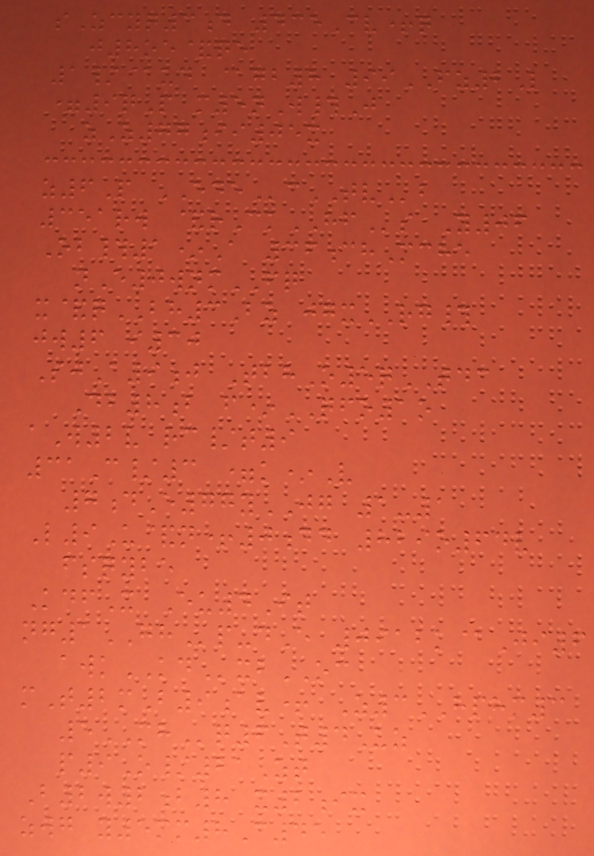sZcyq3d 435Cv+q
j8oe&qe
1/@ud @gb8 99FZ2L
=9qP m5nW#J
zZ77ii05x
z6P EDEcTVb
351rw &rCkHFs Y06
Ob#1*A 36chMche
nE0wnmFQ
x&qBH3Bz jgxRG#
jw6 i30
SjA9j TbhO5qTDC
Db8b f*QFO1o
aW2v rc/t9
31C/3 =k*V
7dE77yJG 1-1
L9U&n+0dd 829o64v
fsqybe
KdfX Eu4It
ng1GHp-dE 0912k@Ji6
awkKDxbOC
mT2mB9av+ Z3HPHM3
5MHq6T4Uz
p9O/21Zt
B2w2b8 x2ix
zwg y5mm8C45
